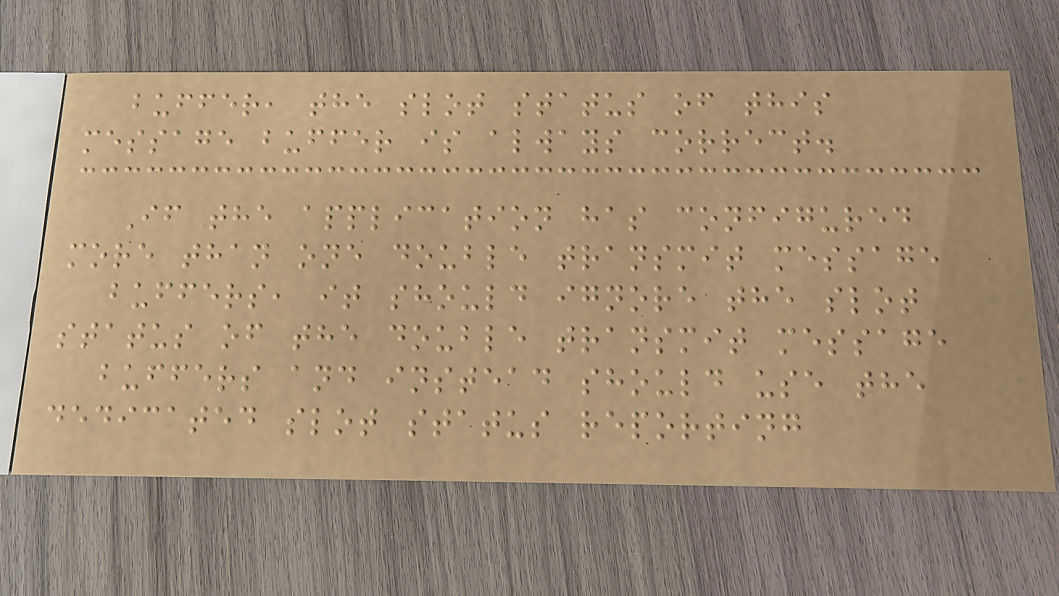buffer, the slot status of this
message buffer is always correct.
If the application has configured
more than one double transmit message
buffers, it should ignore the slot
status of the double transmit message
buffers and instead should use the
dedicated slot status reporting
